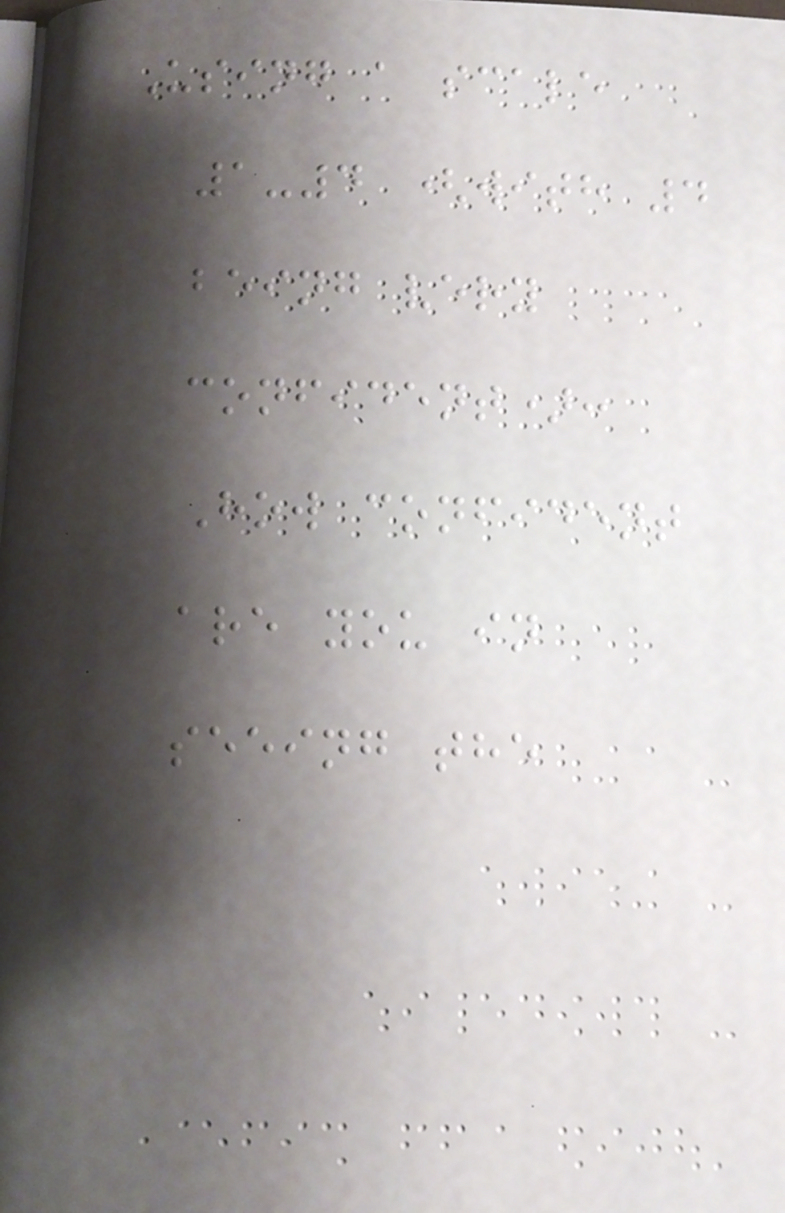Using a scale
1-4 (with 4
being very
confident):
How confident
are you in
seeing the
